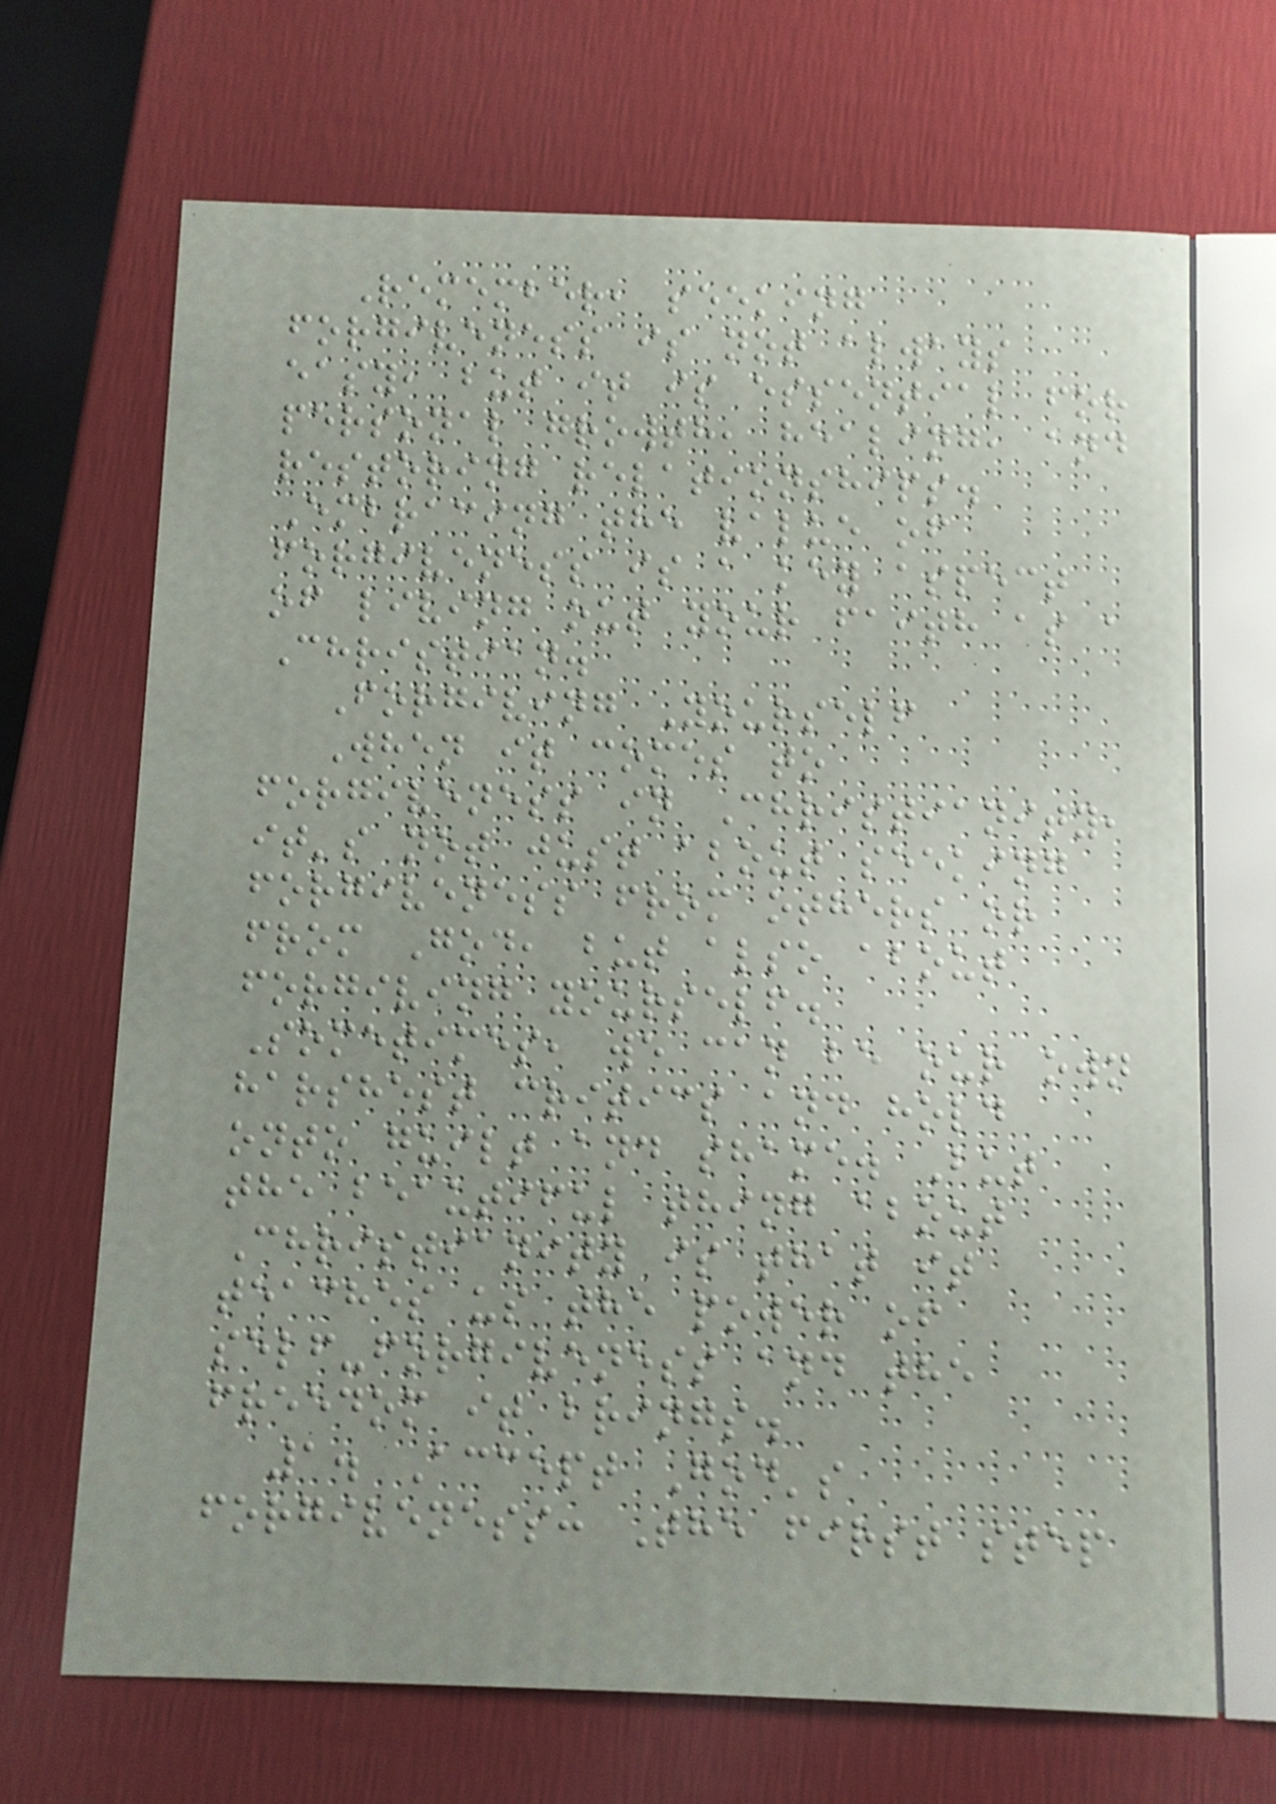Remember, seeking
forgiveness is not always
easy, but it is essential for
personal growth, healing, and
restoring relationships.
Embracing the value of
forgiveness is a key aspect
of living out your faith as a
Christian.
Forgiving Yourself
When it comes to
forgiveness in Christianity,
it's not just about seeking
forgiveness from others or
from God, but also about
forgiving yourself.
Sometimes, we can be our own
harshest critics and hold
onto guilt and shame. But
the beautiful thing about
Christianity is that it
teaches us the power of
self-forgiveness and the
freedom it brings.
1. Accept God's
forgiveness: The first step
